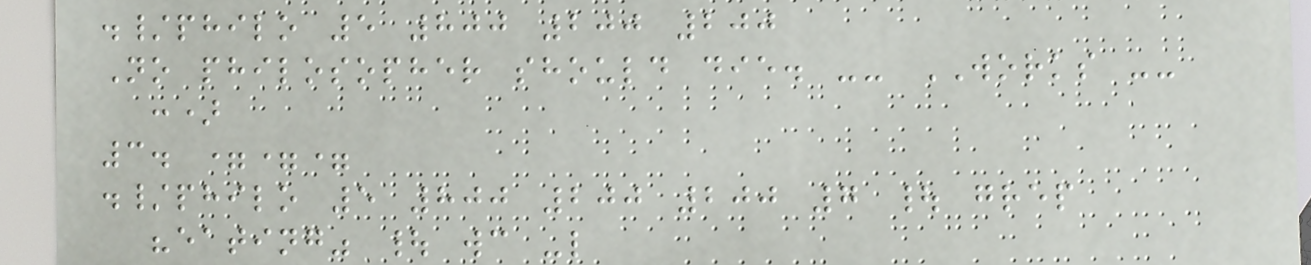./philo 5 800 200 200
No philosopher should die. -- WORKS --
:)
3. ===
./philo 5 800 200 200 7 | grep
"eating" | wc -l
